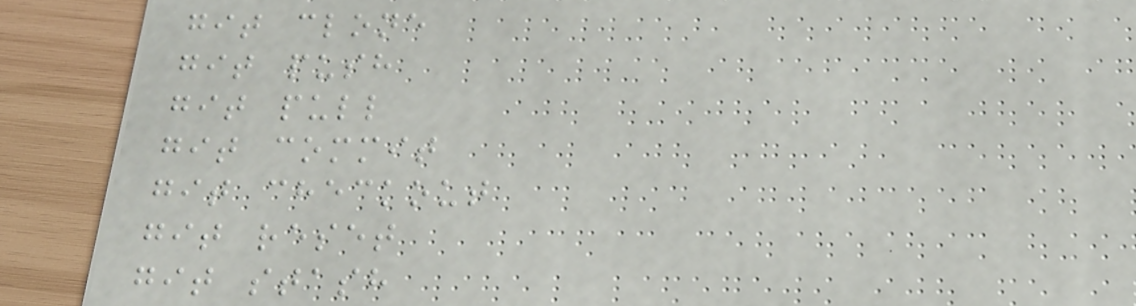git clone
git push
git pull
git commit
git checkout
git reset
git stash
